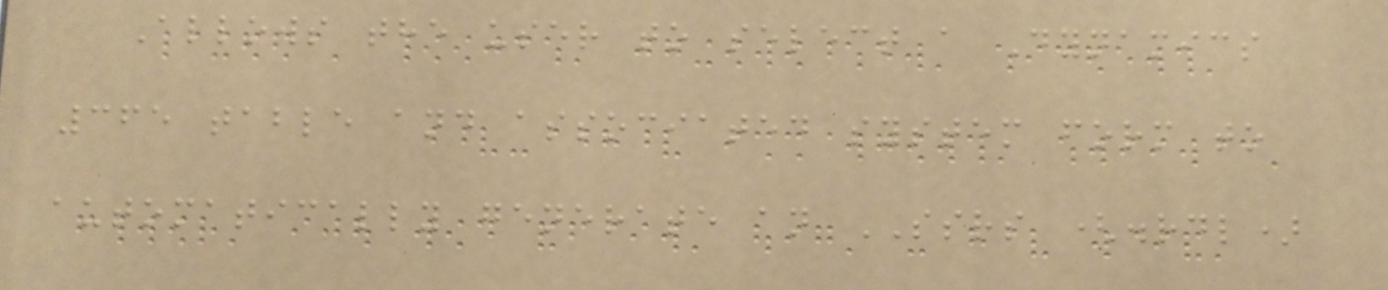Allows the user to select a Dynamics
365 table and associated system form to
automatically generate an SSRS (.rdl)
